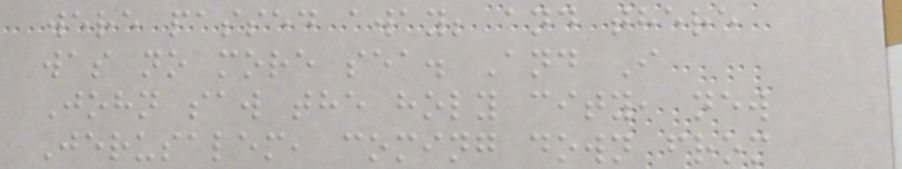were passed away; and there
was no more sea. And I
John saw the holy city, new
Jerusalem, coming down from
